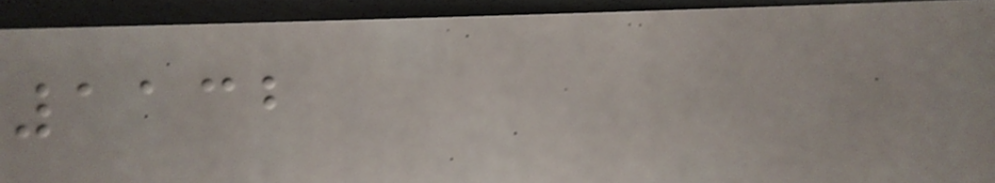1132
